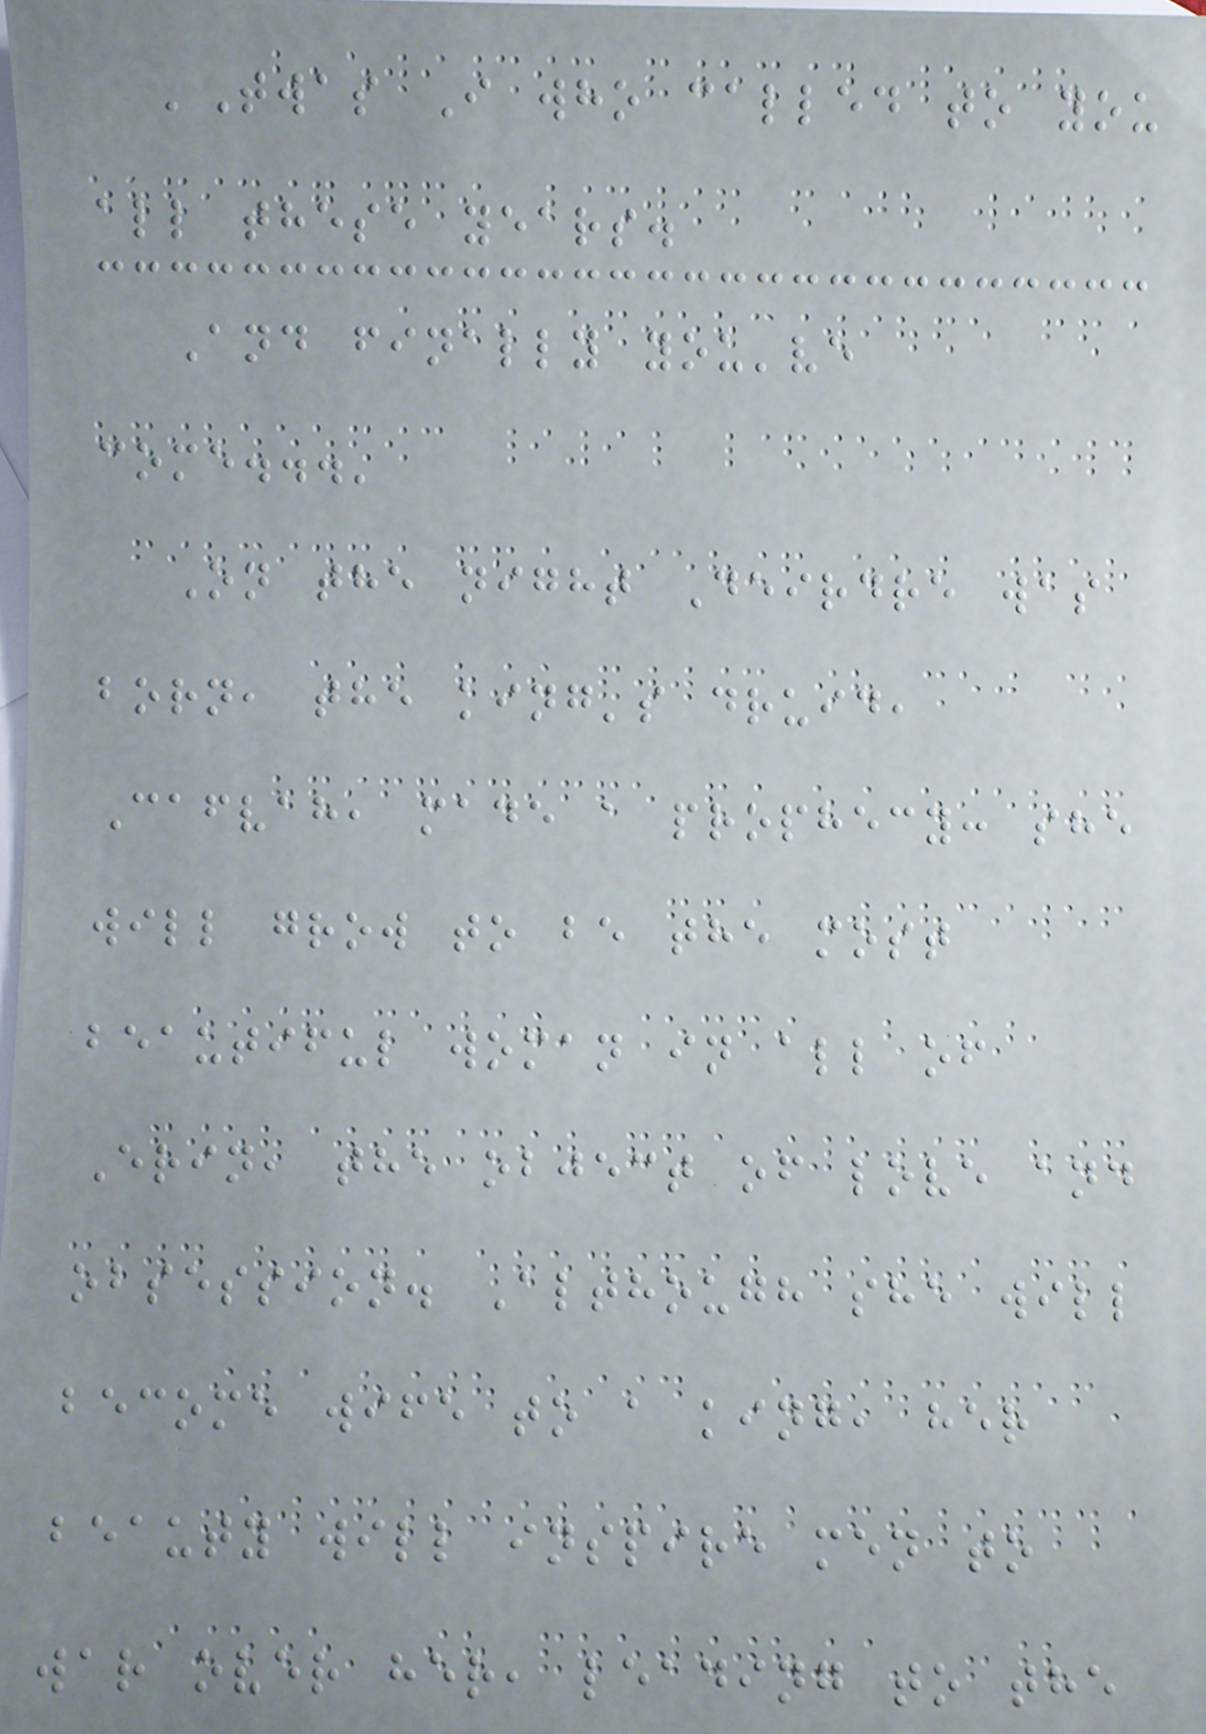'Twas I who called to you
all these years.
And finally you've
come...'
On the night Deirdre was
born, the king's druid,
Cafvah, made a prophecy: she
will grow to be the most
beautiful woman in all of
Erin, the object of love and
obsession. Although she will
become wife to a king, her
beauty will inspire men to
war over her, leading to the
